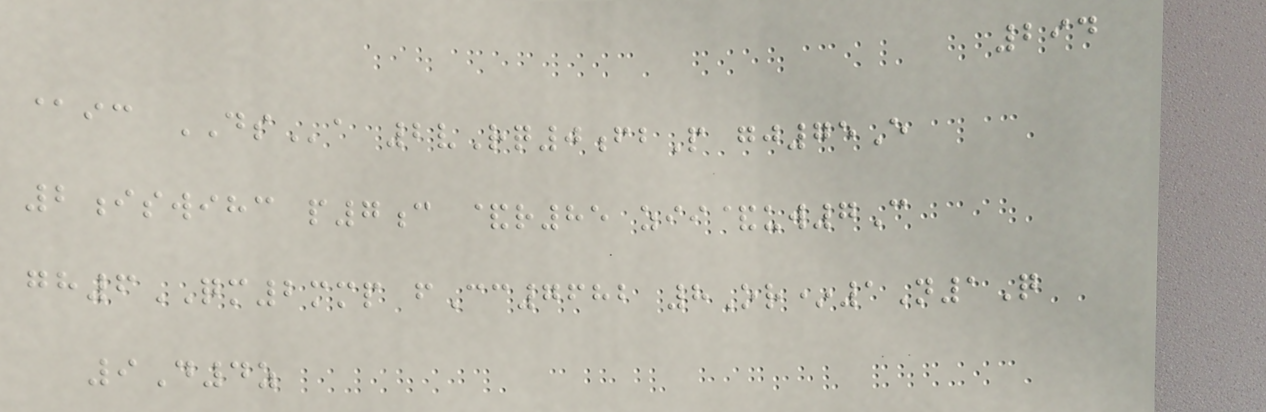294
@ic DSa 2vRq0fbP gj75E
2iswihc p7c &r85 zii&uw7C
gh6QM2mmp fCc7682 8Or*1N1Q
9D4z
